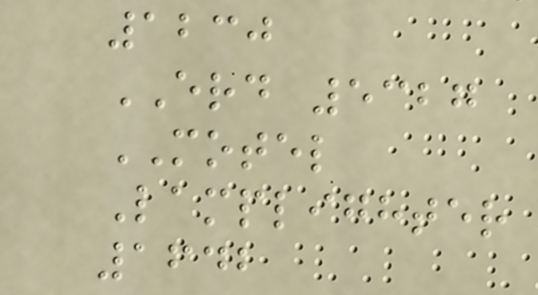1230
ERD 5327
MOTEL
Lamplighter
1642
